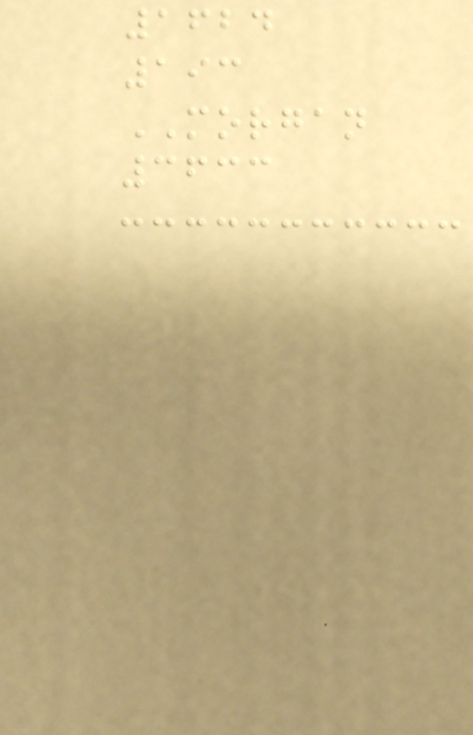1624
193
MORGAN
3633
